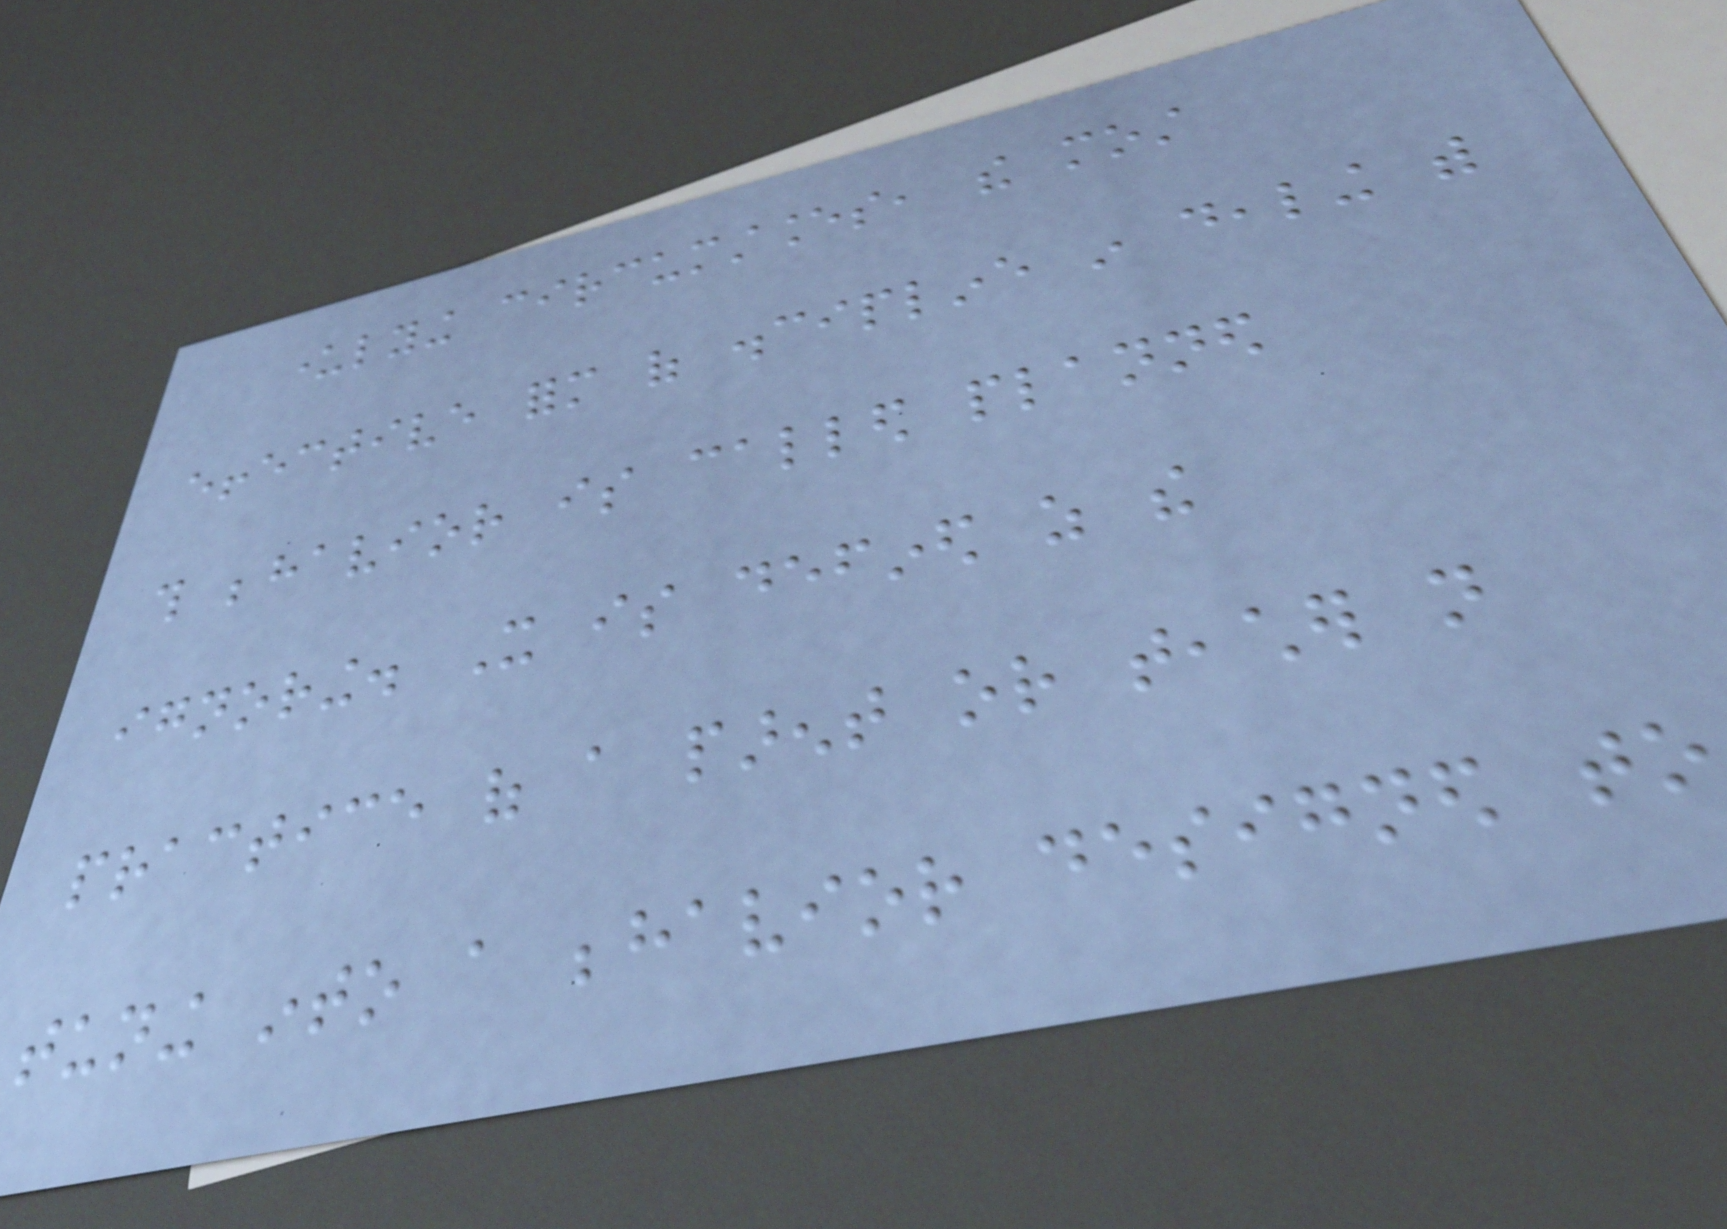underlying circumstances, the most
effective form of discipline in dealing with
this behavior is called planned
ignoring. It is defined as the
practice of a parent or teacher not
tuning into a behavior designed to
